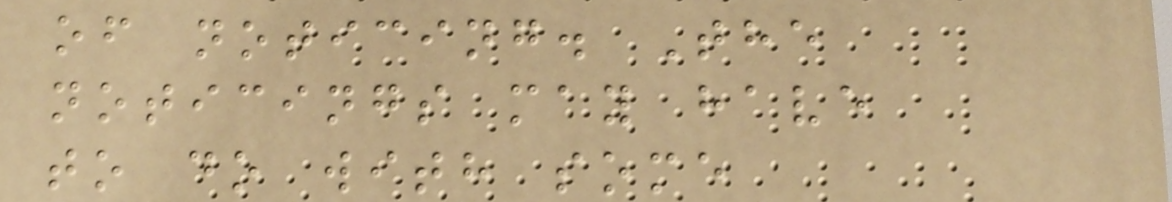of noticing. The
noticings may have
to do with some
